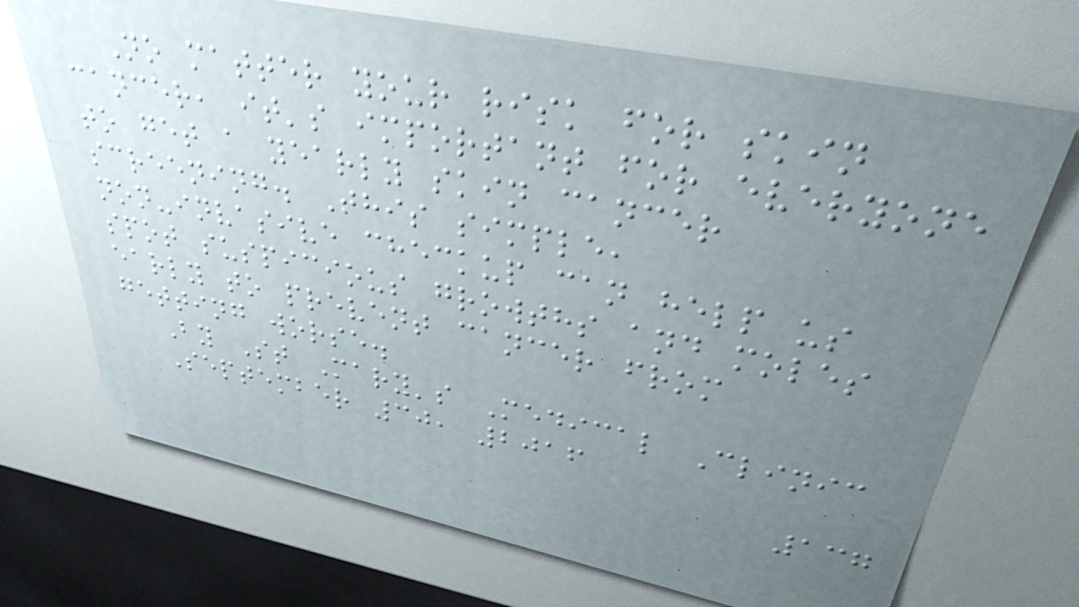No matter your risk for skin
cancer, it's important for everyone
to get a yearly skin cancer
screening. This simple,
non-invasive checkup can help us
spot suspicious growths and moles
early to prevent cancer from
getting worse.
By St Mary's Medical Clinic
September 30, 2016
137
